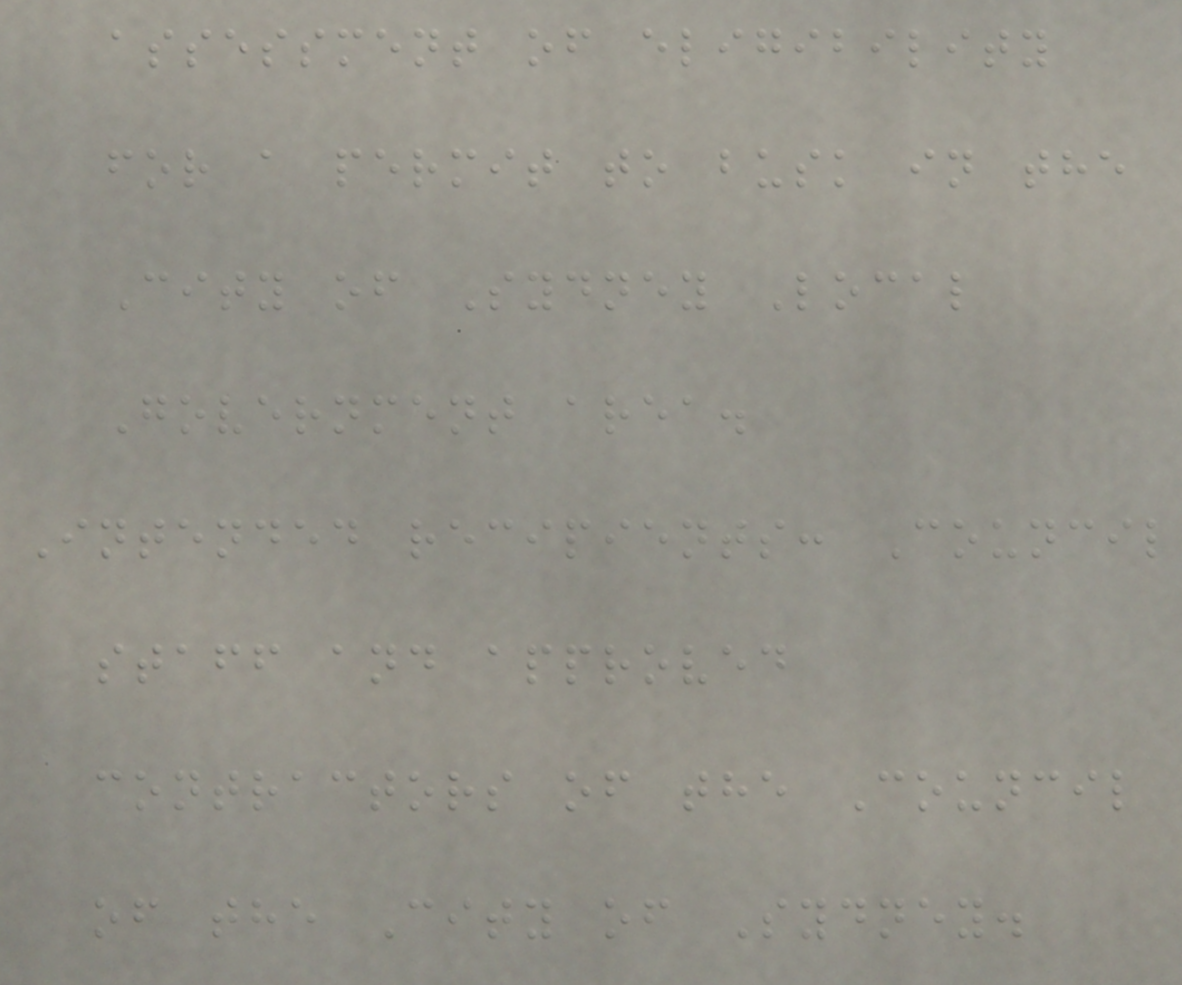assessment of eligibility
for a permit to busk in the
City of Sydney Local
Government area.
Intended recipients: Council
staff and approved
contractors of the Council
of the City of Sydney.
